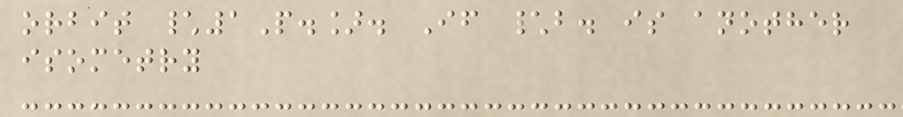orbit \1P.]. If \b. is another
isometry
